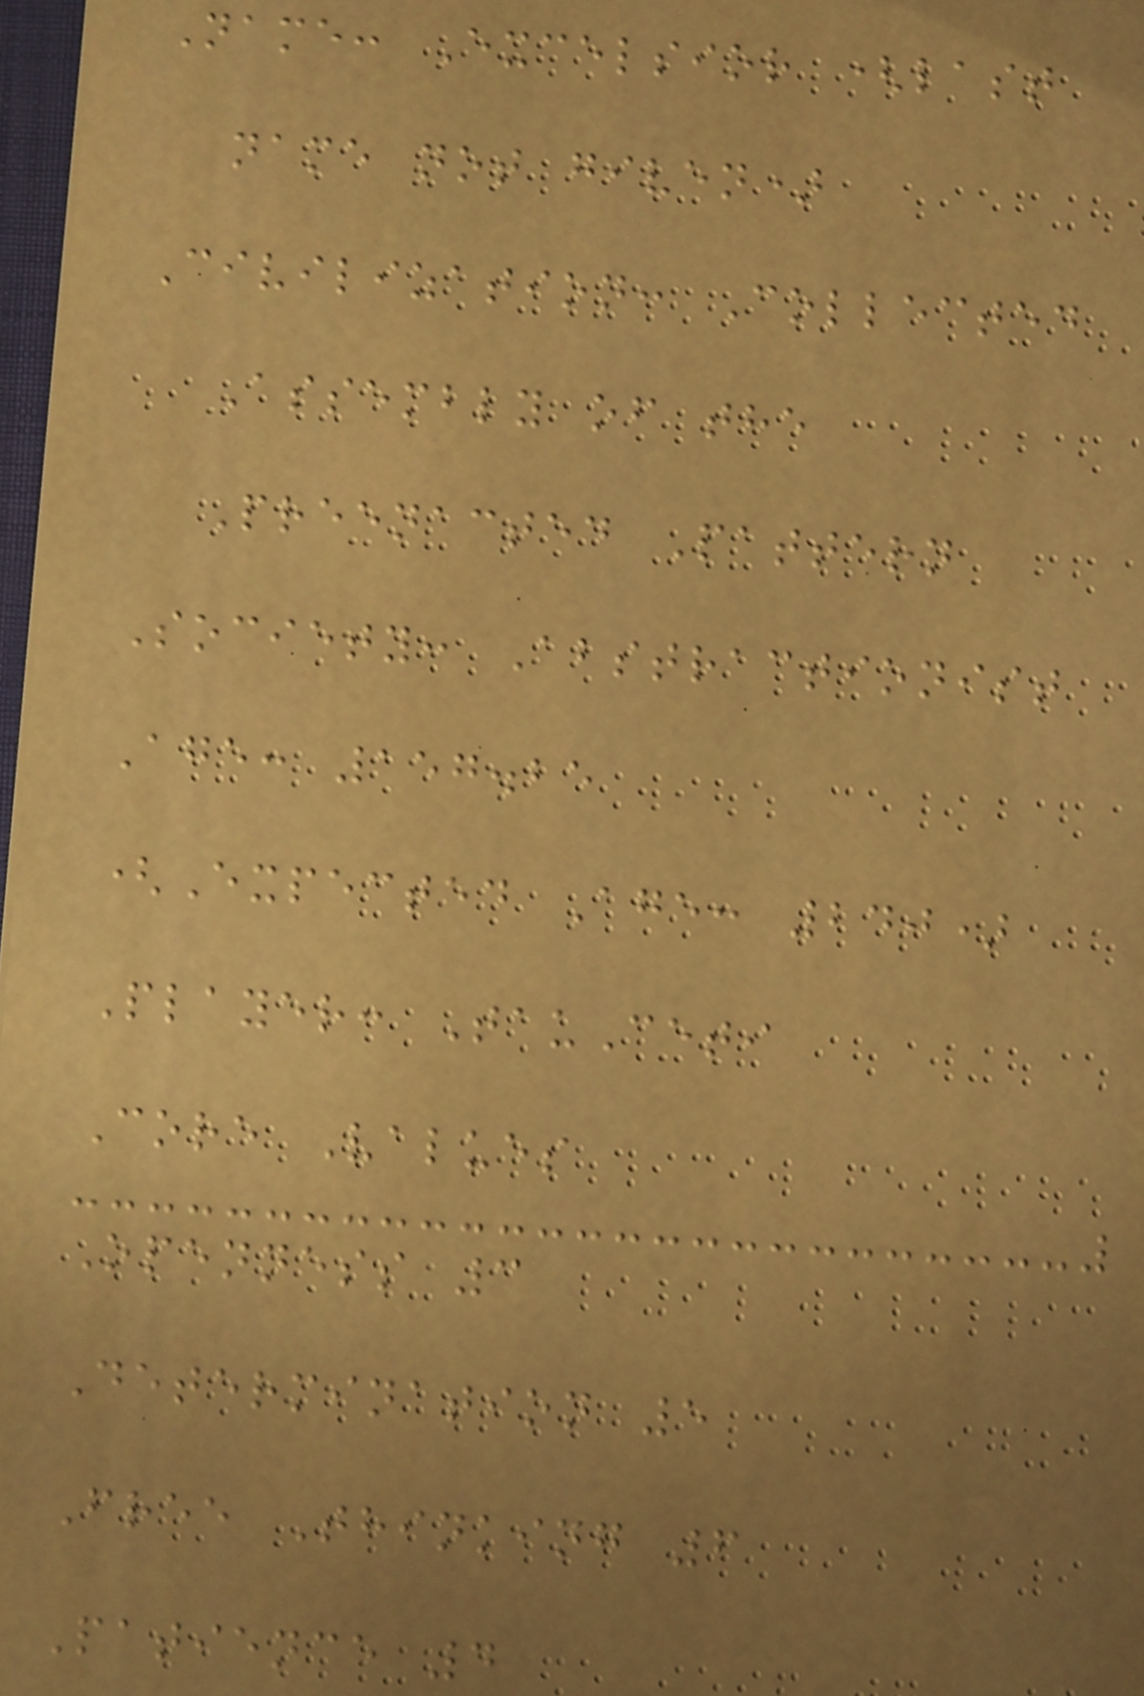Name: Excelsior (last
name not given)
Civilization: Collected
Assembly of the
Preenacted Pattern
Society: Abstractionist
Age: 157.25
(Expected Age: 240)
Player: TauCeti
Core Values
Openness 3
Determination 5
Free Thinking 6
Patience 4
